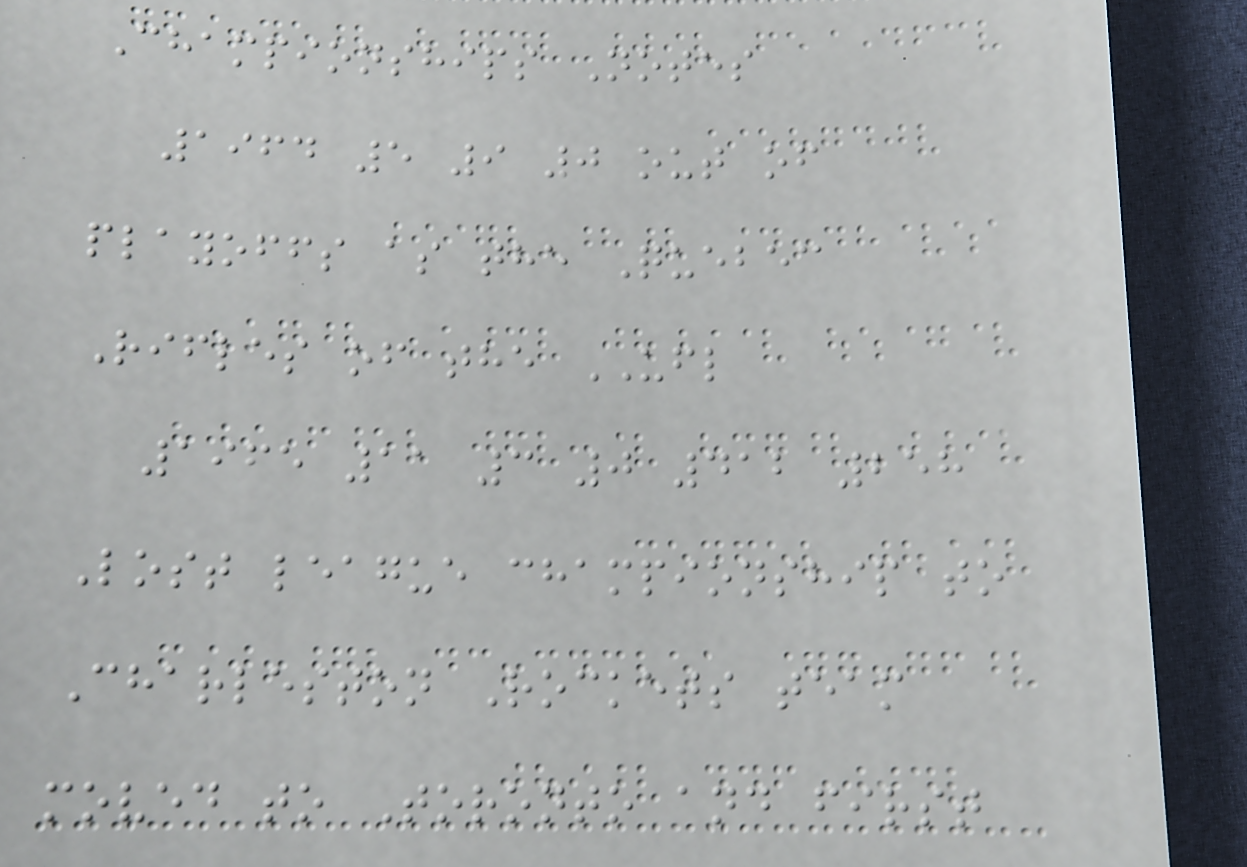Championships Notes
1964 5 9 0 out of
playoffs as the Quebec
Rifles of the UFL
1965 11 3 0 412 258
Lost league championship to
Charleston Rockets team
moved to Toronto and first
